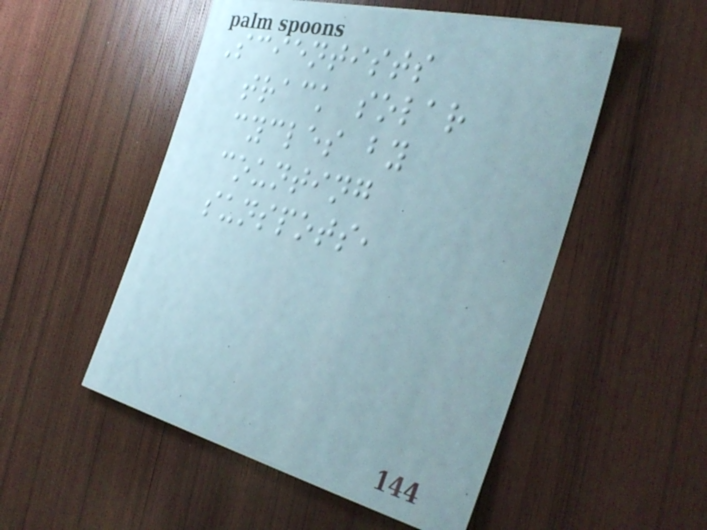Scientists
track solar
cycles by
counting
sunspots,
